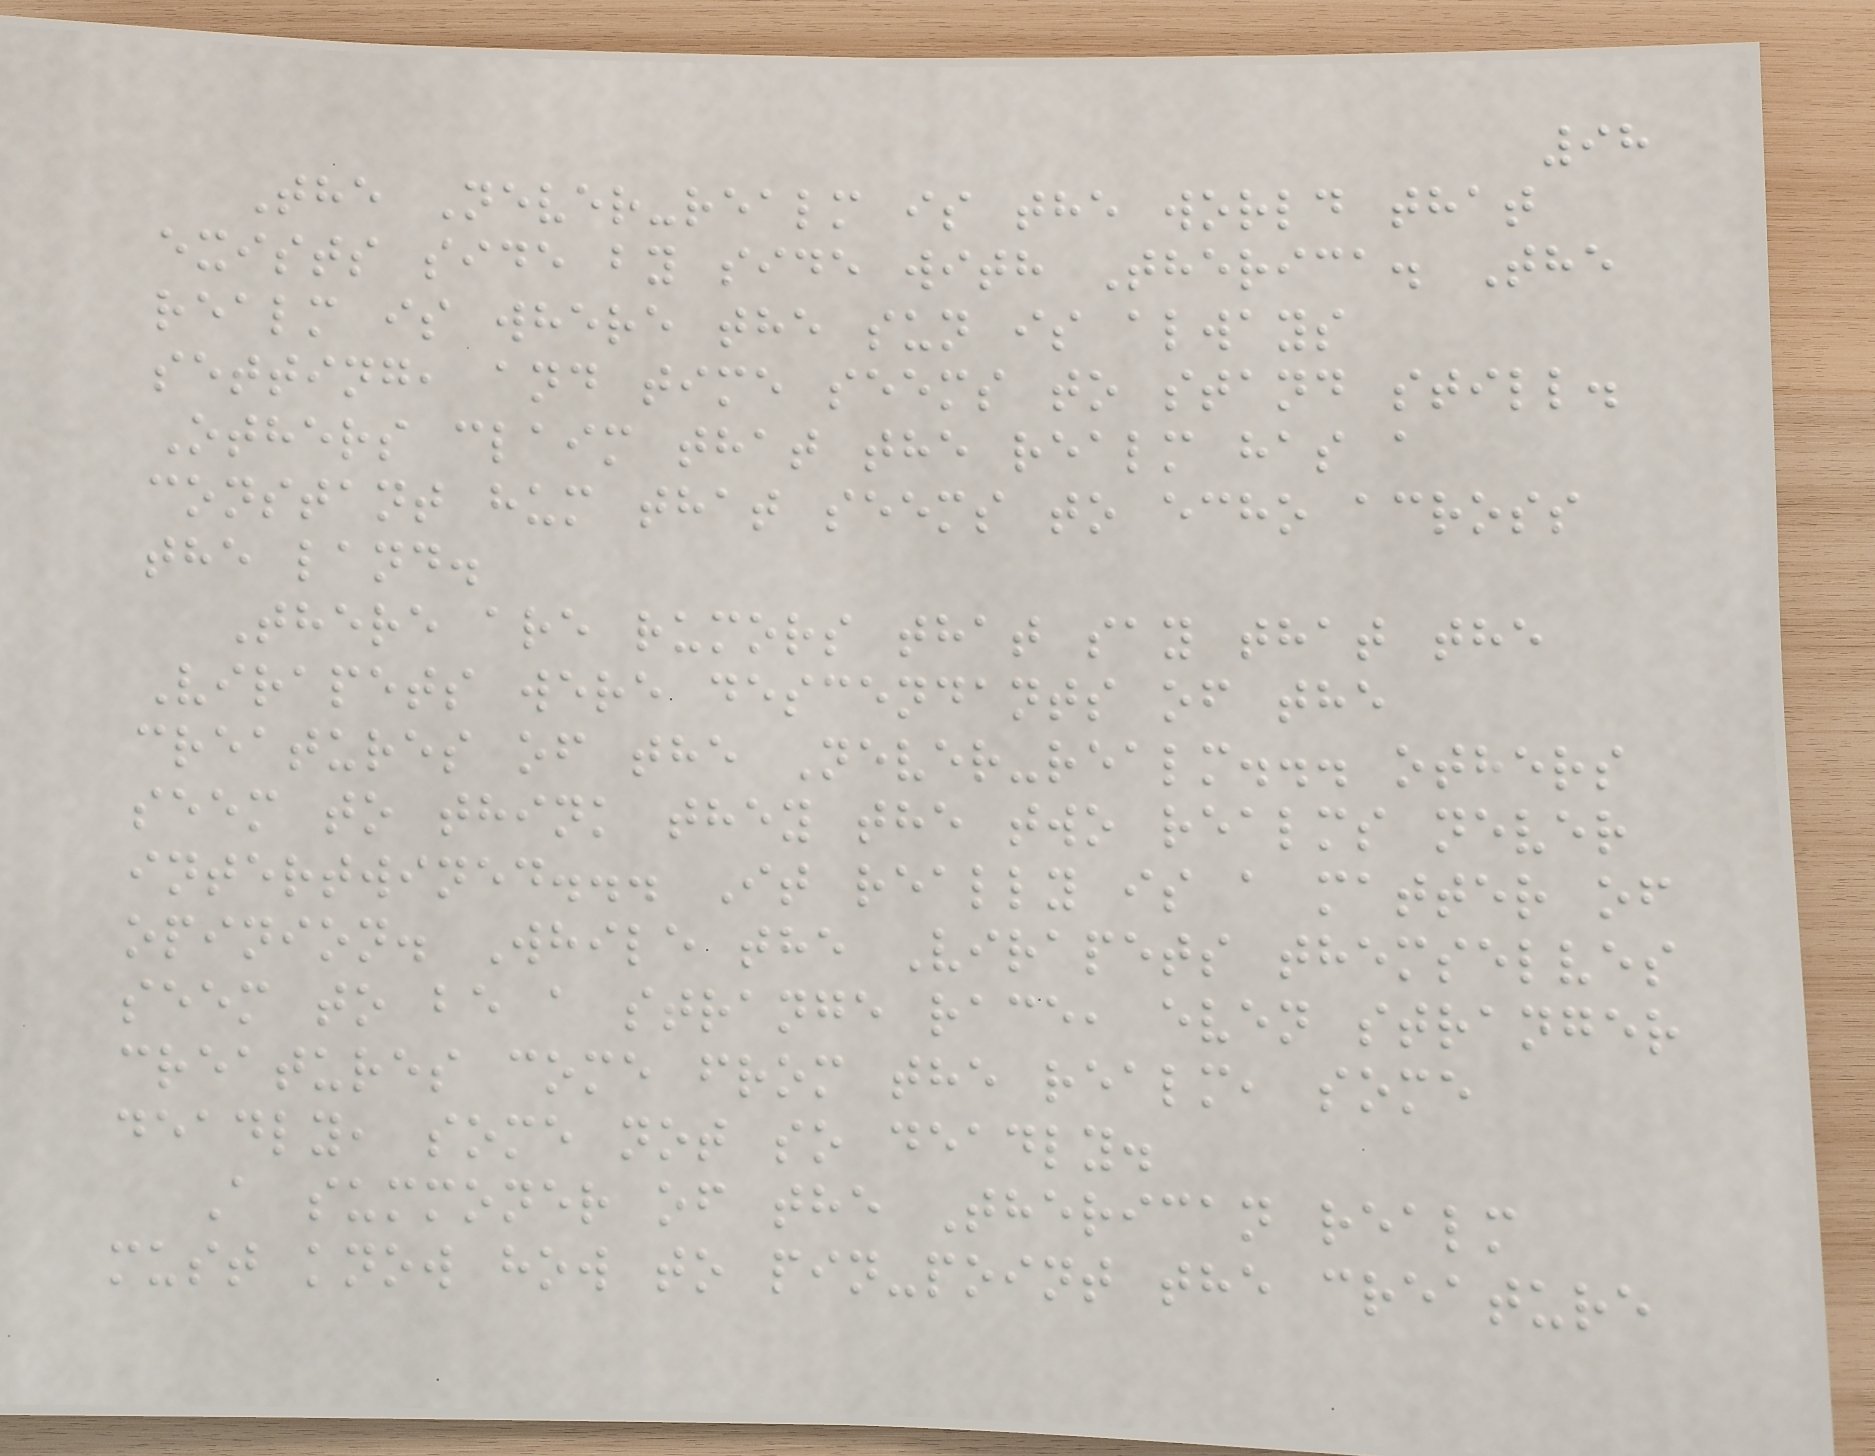98
The Never-realm is the world that
exists side by side with Therica. The
realm is where the sun is always
setting, and time seems to stand still.
Others claim that the realm has a
constant hum that seems to echo across
the land.
There are rumors that say that the
Virapets were descendants of the
creatures of the Never-realm... others
seem to think they the two realms never
intertwined... It really is a matter of
opinion. While the Virapets themselves
seem to be a strange race, even stranger
creatures come from the realm, some
deadly, some not so deadly.
A summoner of the Therican realm
must know how to pin-point the creature
